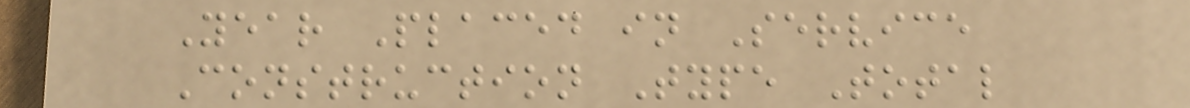Year Placed in Service
Construction Type Total
